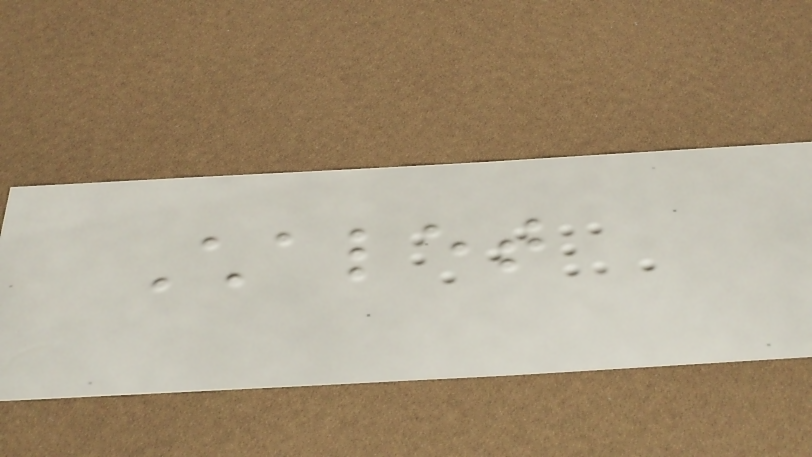Chalet
